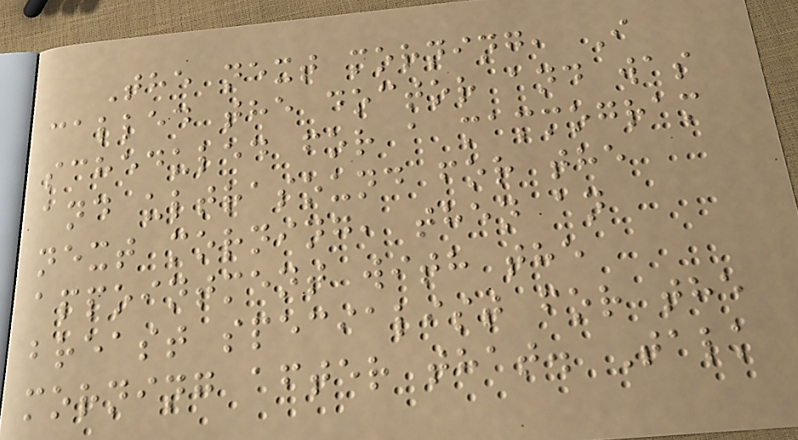The next morning, I
called the doctor and was
scheduled for a mammogram
and ultrasound for the
next morning, then an
appointment with the
breast specialist for the
morning after that. Talk
